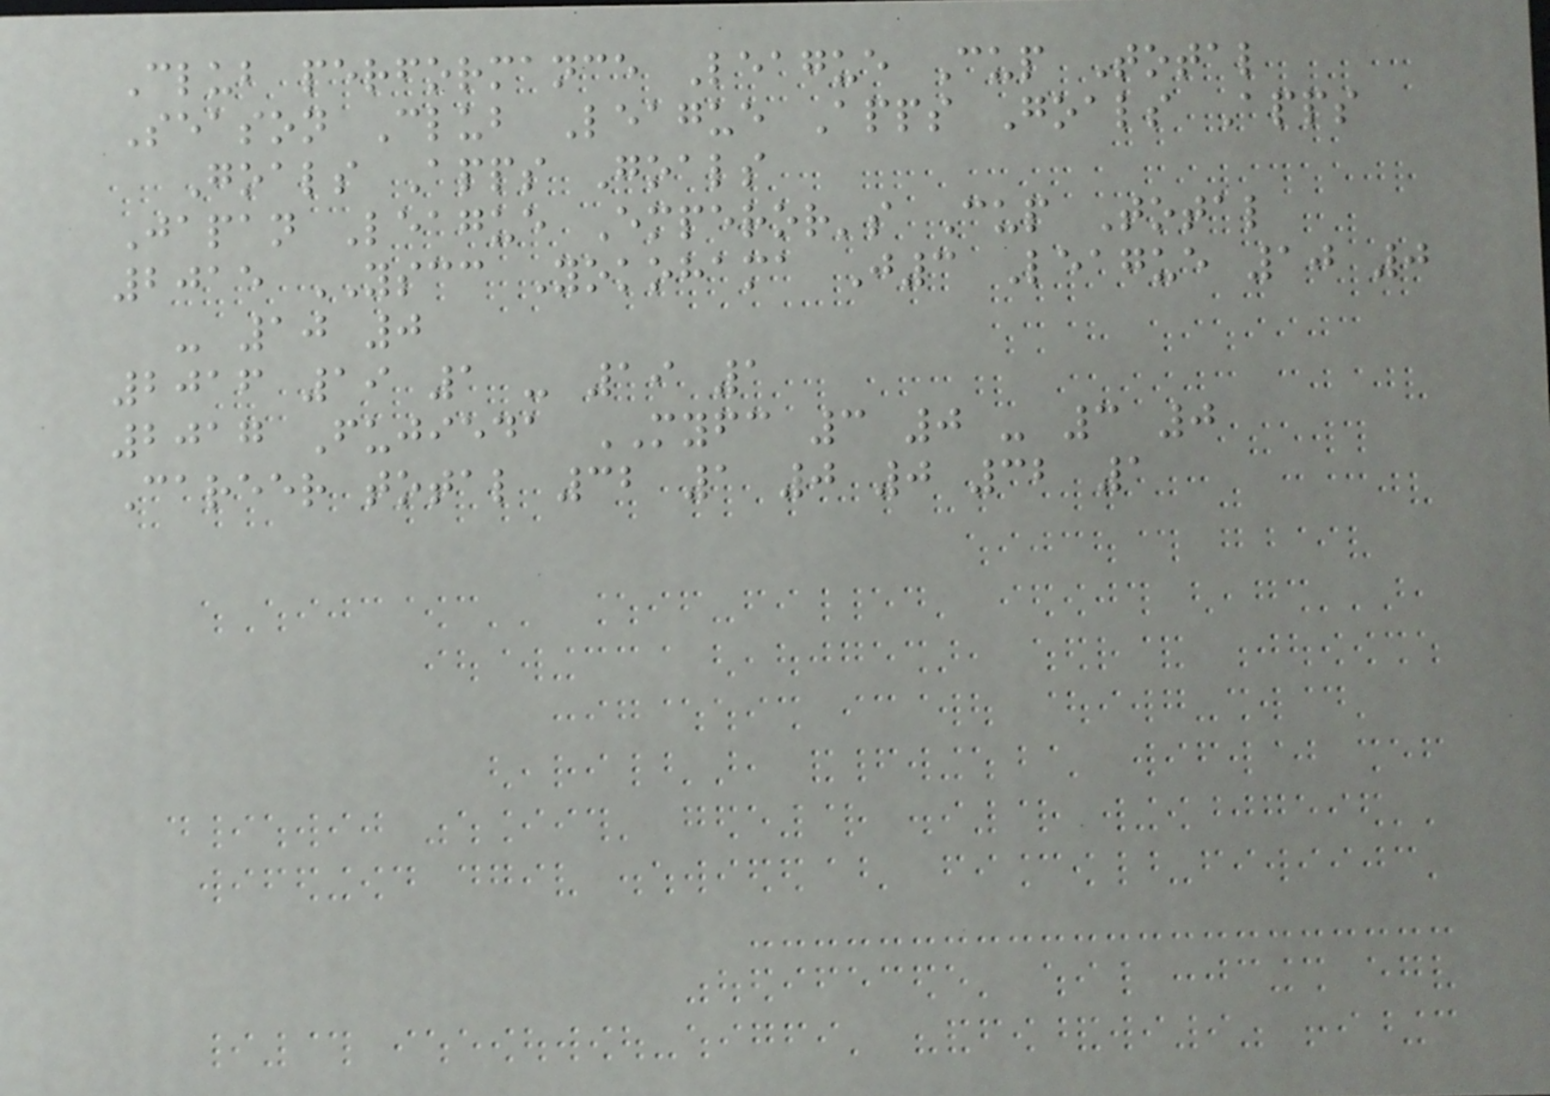Club performance League Cup Total
Season Club League Apps Goals Apps
Goals Apps Goals
Japan League Emperor's Cup Total
2015 YSCC Yokohama J3 League 10 0
- 10 0
2016 19 1 - 19 1
2017 Fujieda MYFC 3 0 - 3 0
Career total 32 1 0 0 32 1
